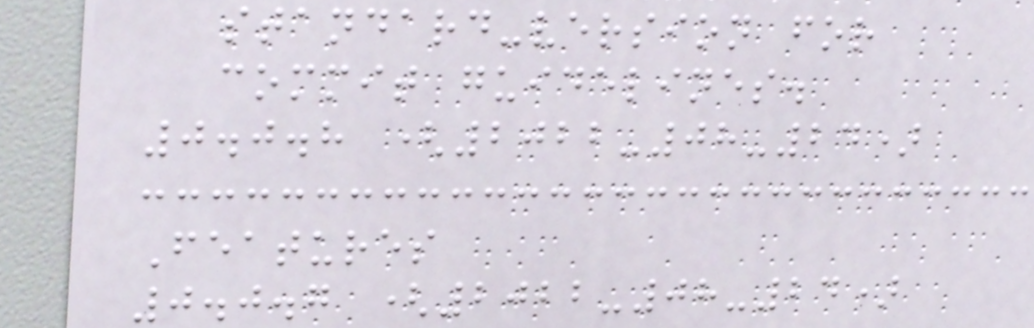standard-version for
commit guidelines.
0.0.8 (2022-08-24)
Features
0.0.7 (2022-08-24)
